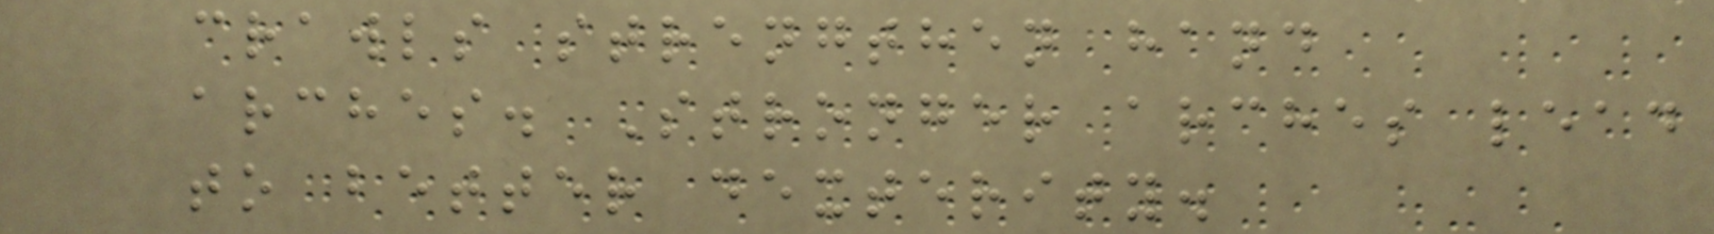crawls strengthen hand
arches. Stronger arches lead
to better dexterity.
